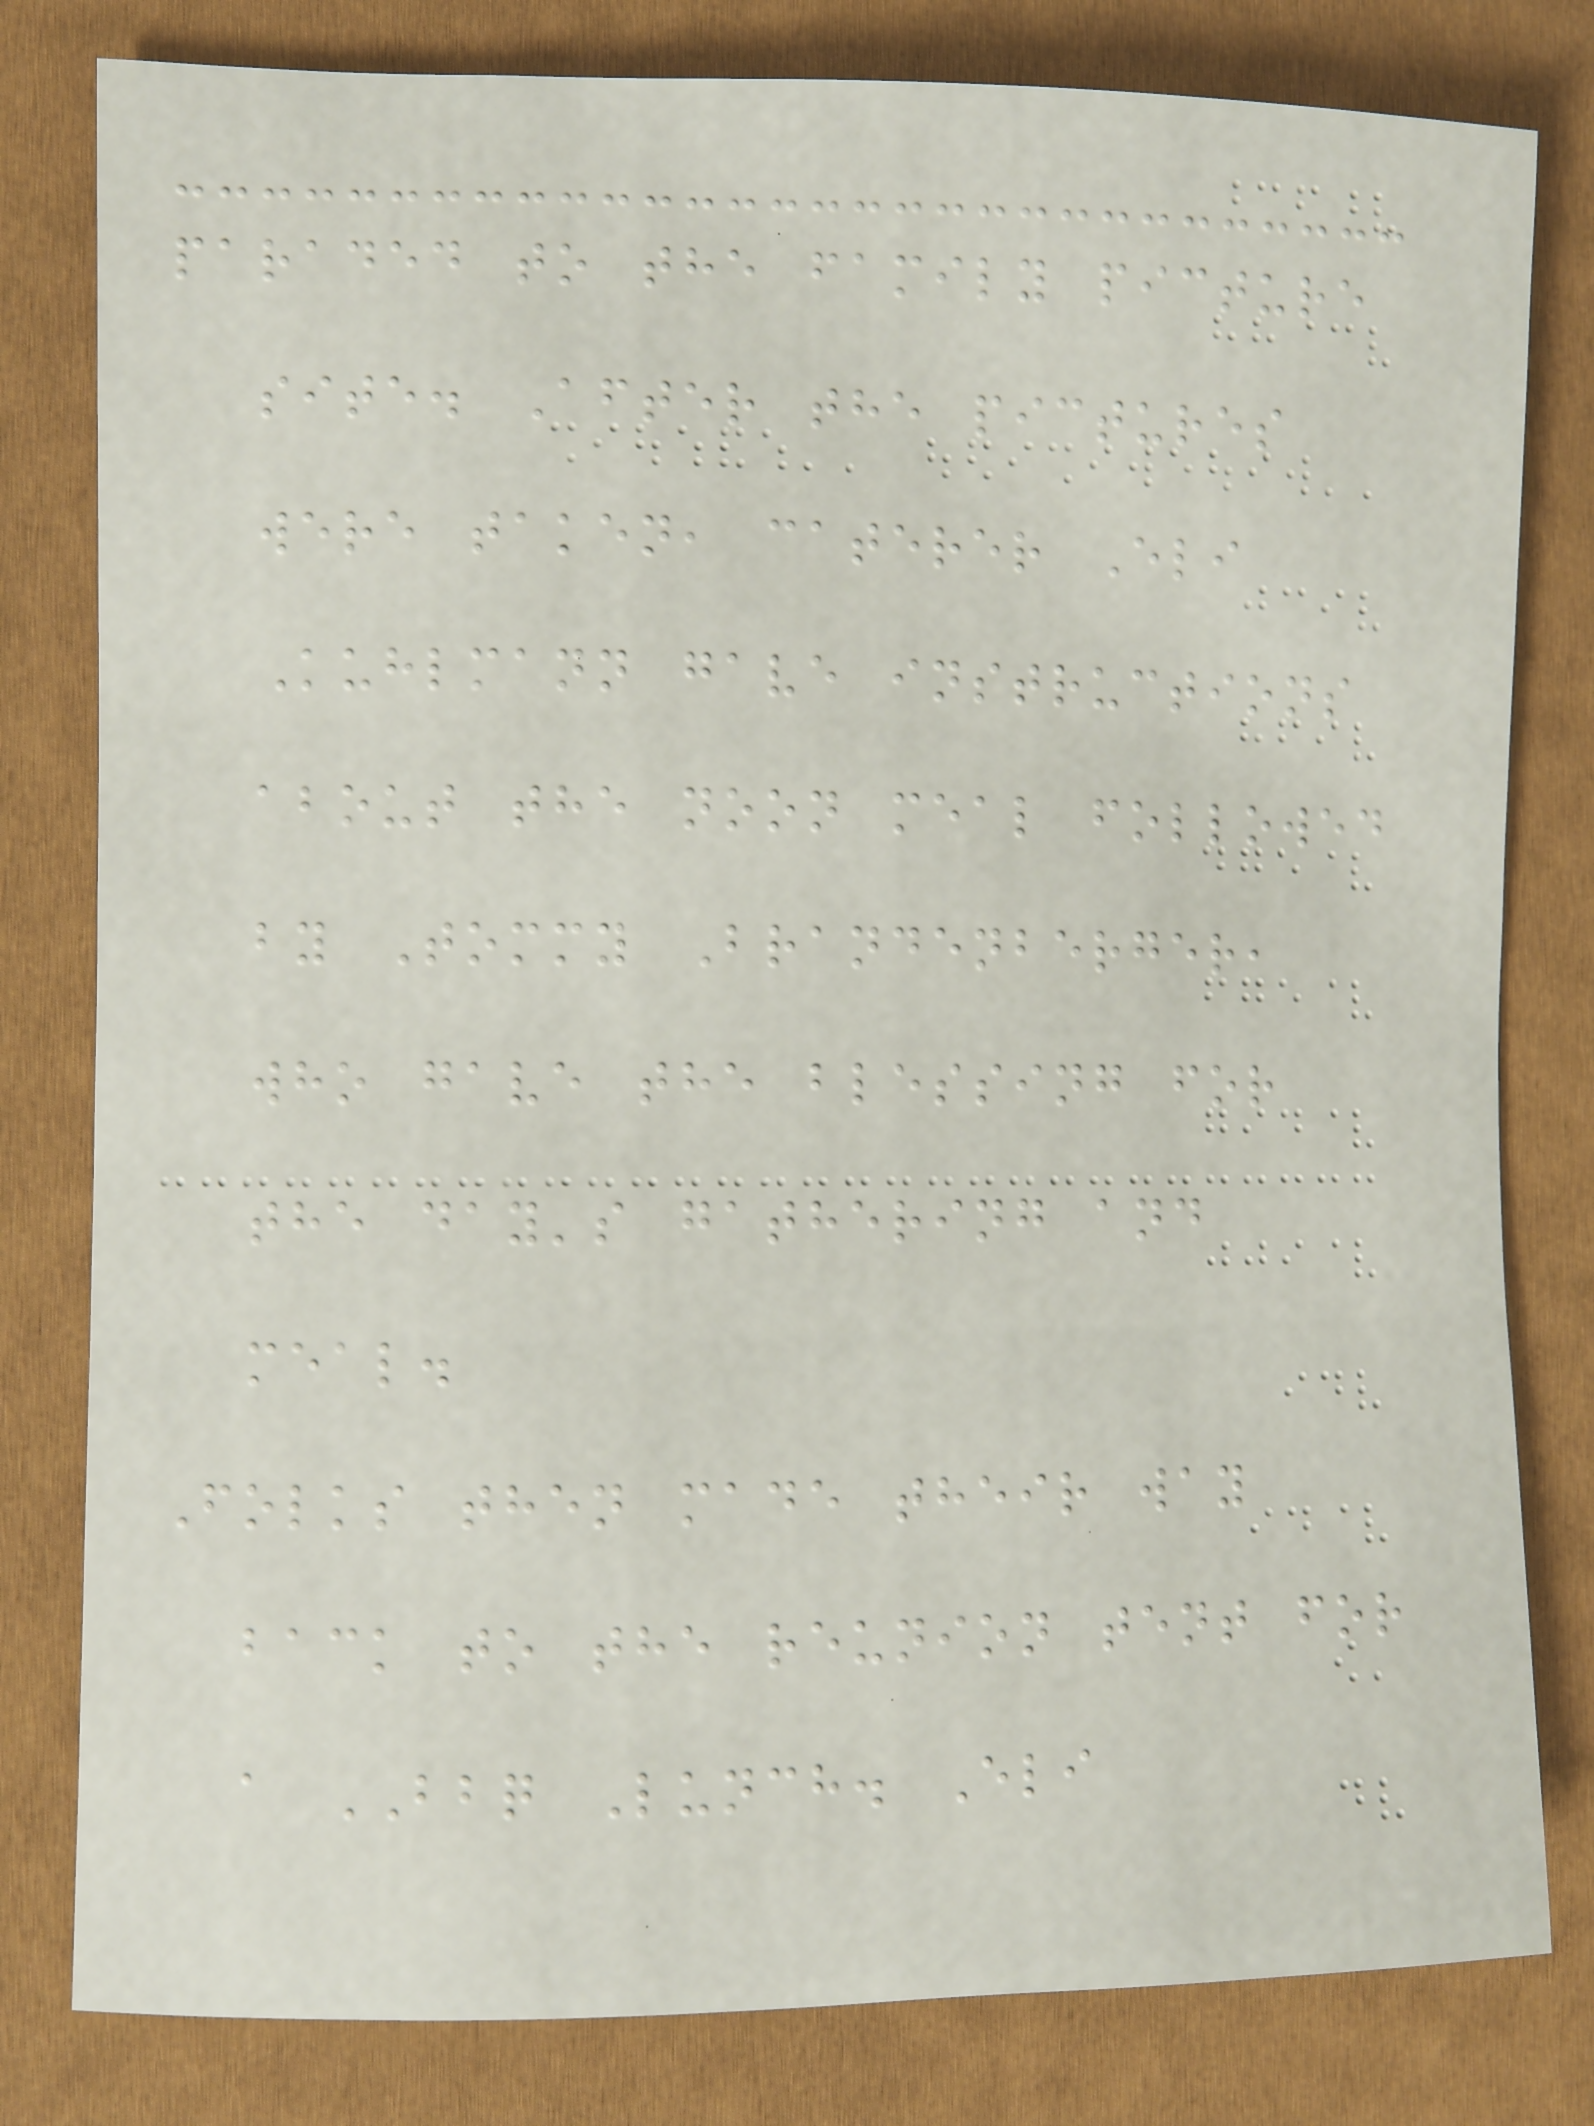paraded to the family picture
site. After the pictures
were taken, caterer Eli
Kuhlmann gave instructions
about the noon meal followed
by Tommy Brandenberger,
who gave the blessing for
the day's gathering and
meal.
Folks then made their way
back to the reunion tent for
a BBQ Lunch. Eli
